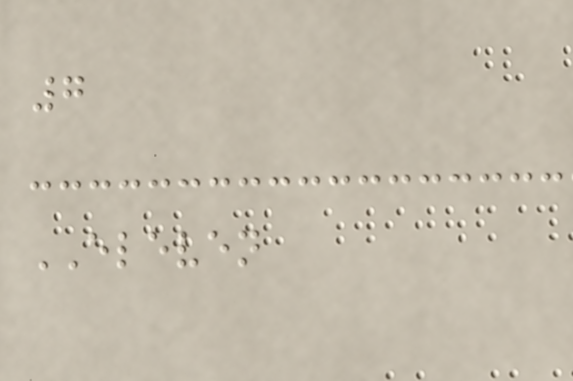7
ELEVEN
